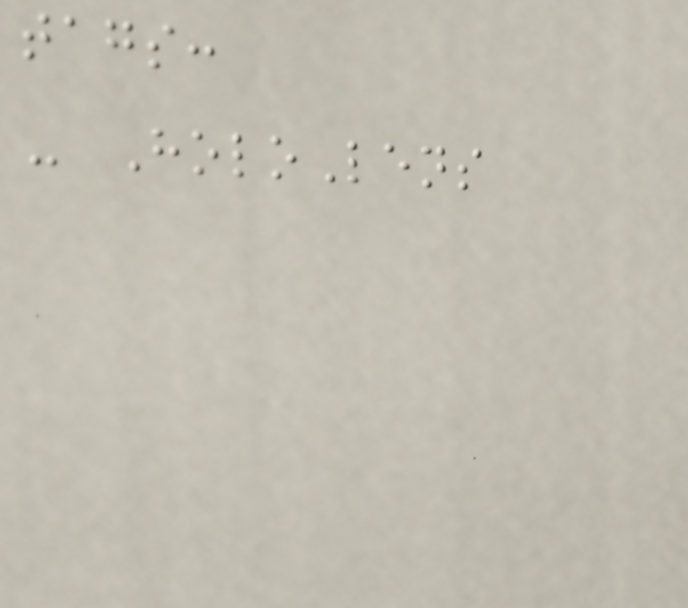tags:
- HoloLens
